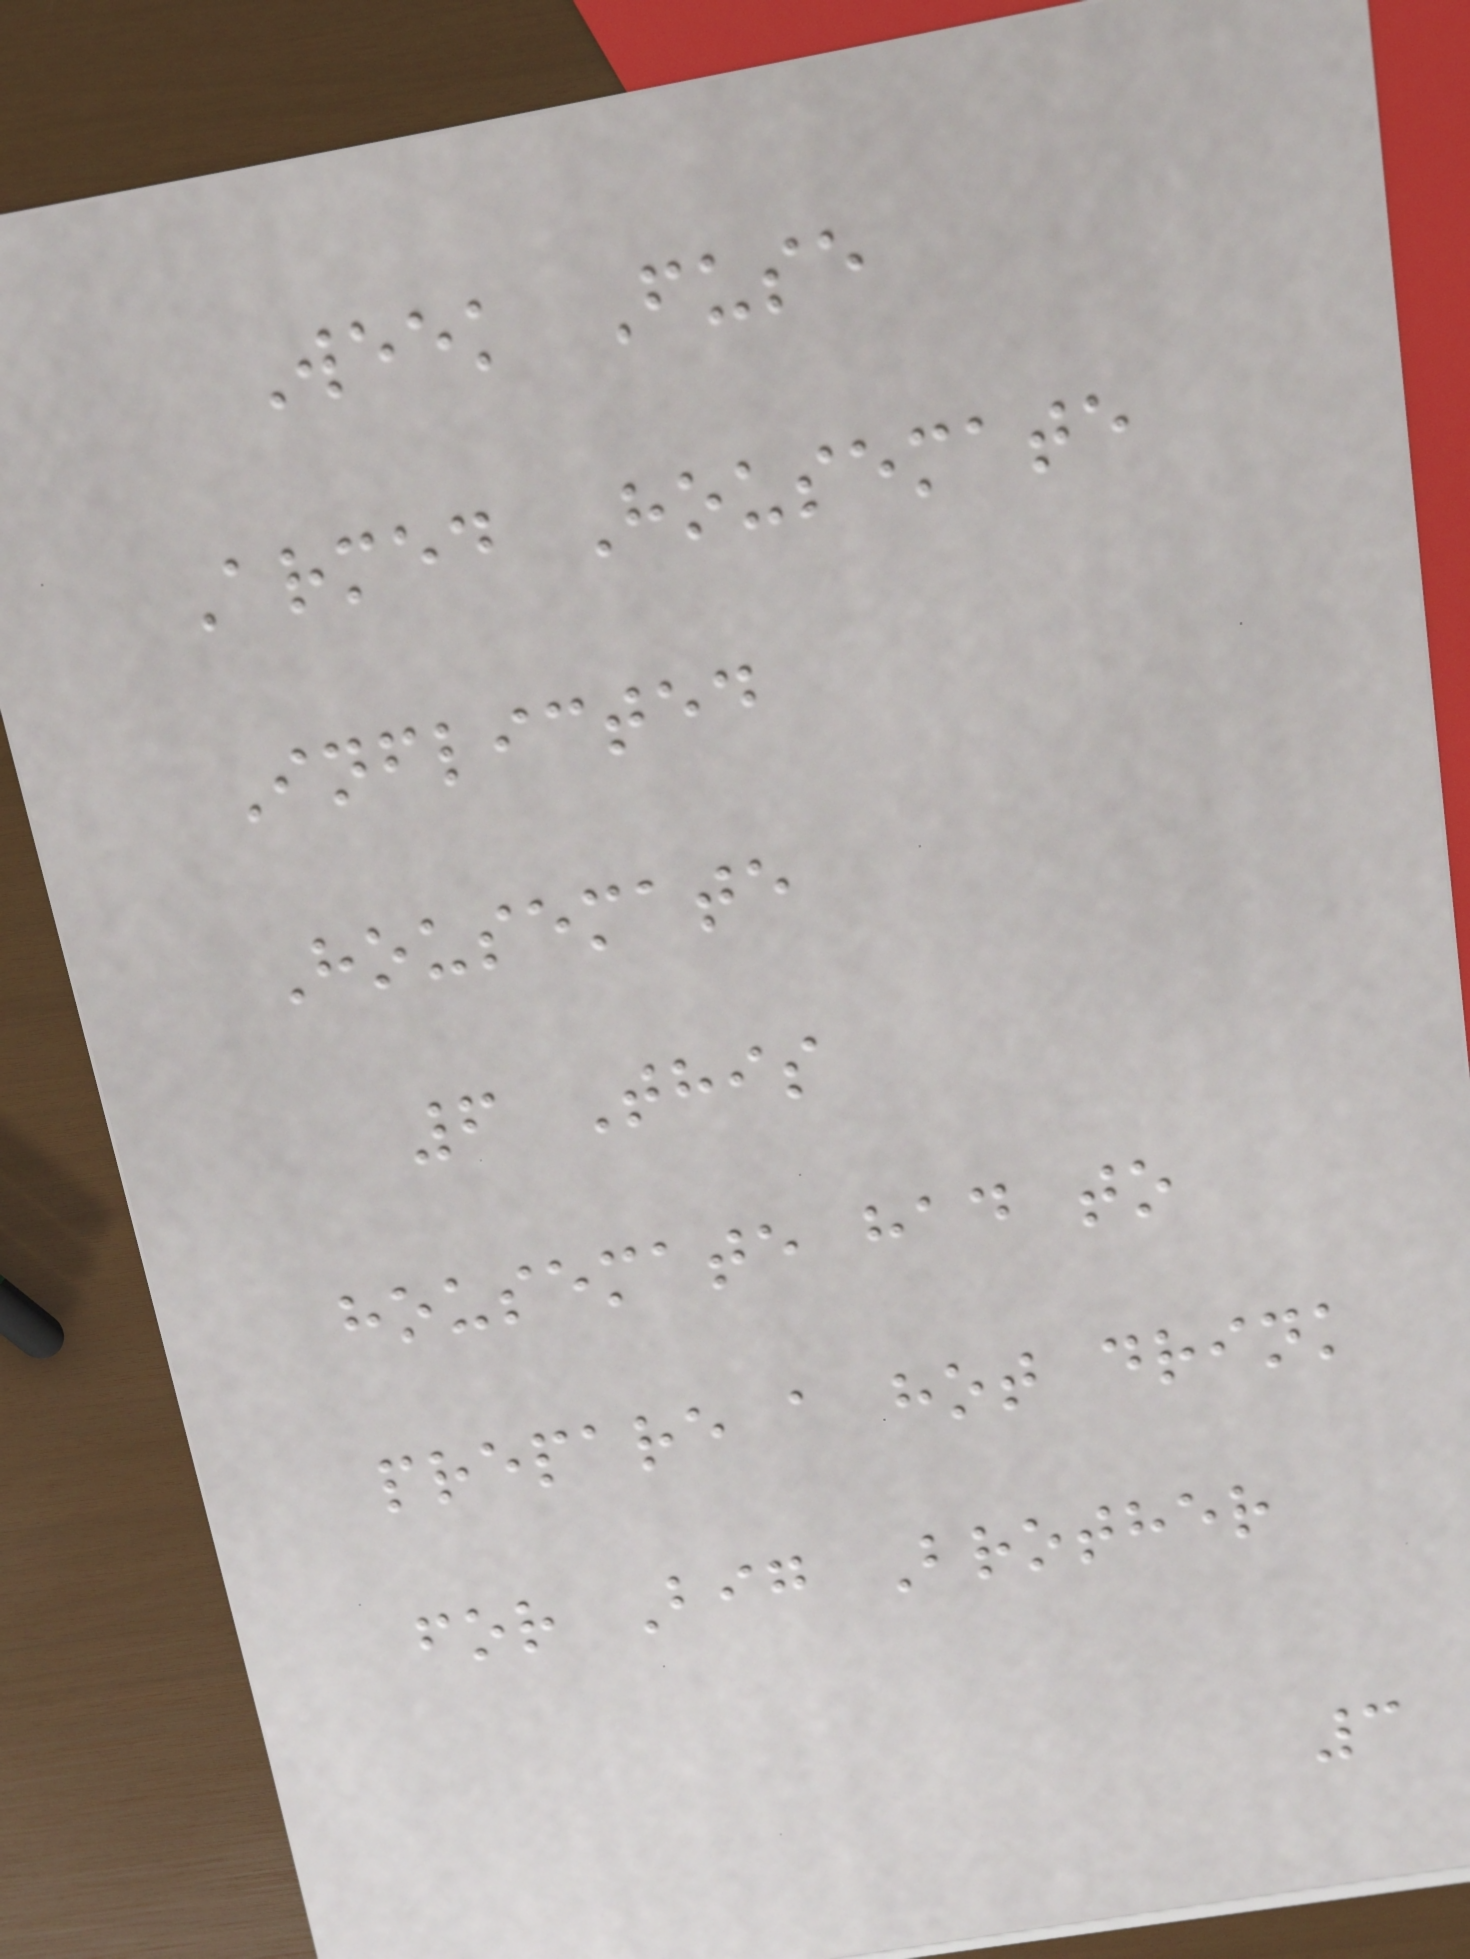Week Fuse
Armed Housemate
Inflicted
Housemate
6 This
housemate had to
prepare a hot drink
for Big Brother
3
